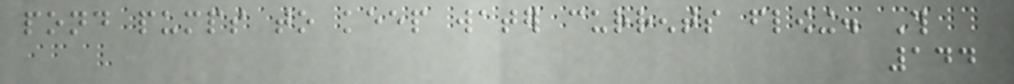pond pumps to keep water currents flowing. This
144
